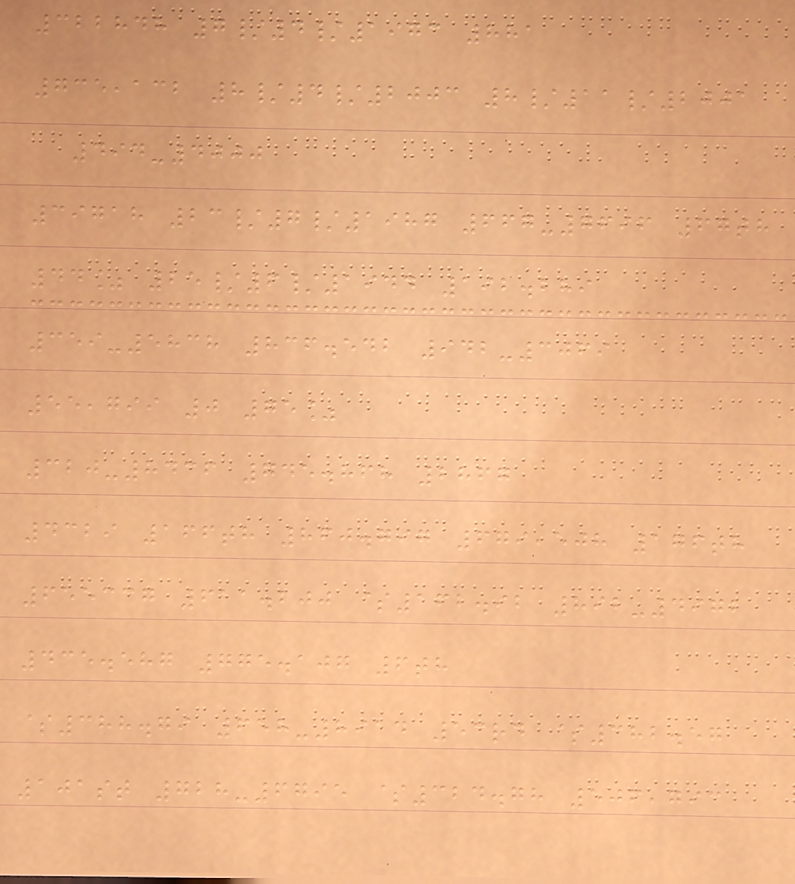322848 7/4/1973 881
735,132 8/4/2003 8/11/2001
494-4000
39718 23/7/1987 667-7696 67th
44% 25/6/1944 192.289
359-5838 836.542 942-3069
55,799 0 75%
320-8436 745.868 2867
4329 166th 860.797 679,508 176th
655337 611.200 $162.92 892-4972
435.587 775.107 6th
$388.79 658-8914 53rd $382.57
101st 728-6795 $324.78 506,793
